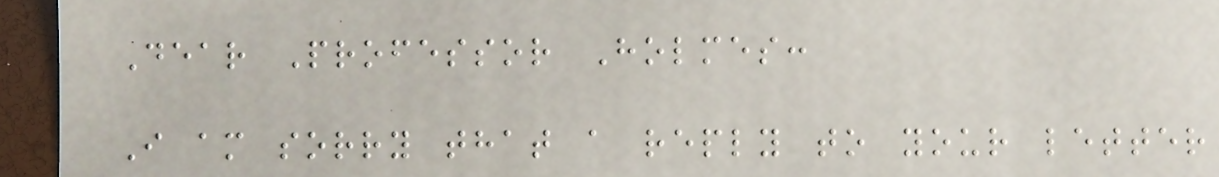Dear Professor Holmes:
I am sorry that a reply to your letter
